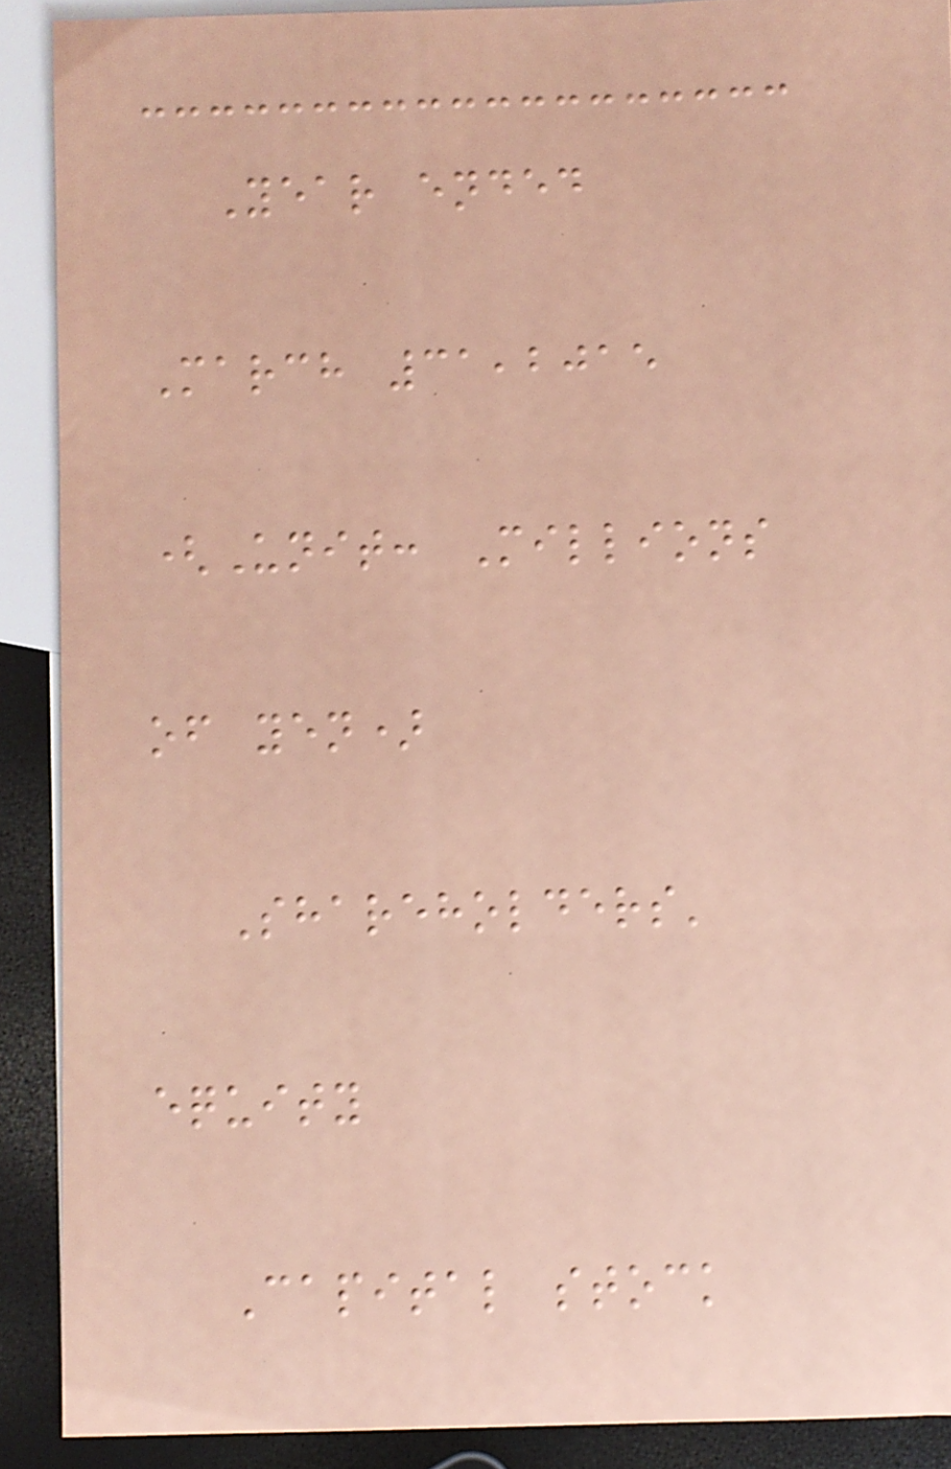Year ended
March 31,2015
(Unit: Millions
of yen)
Shareholders'
equity
Capital stock
